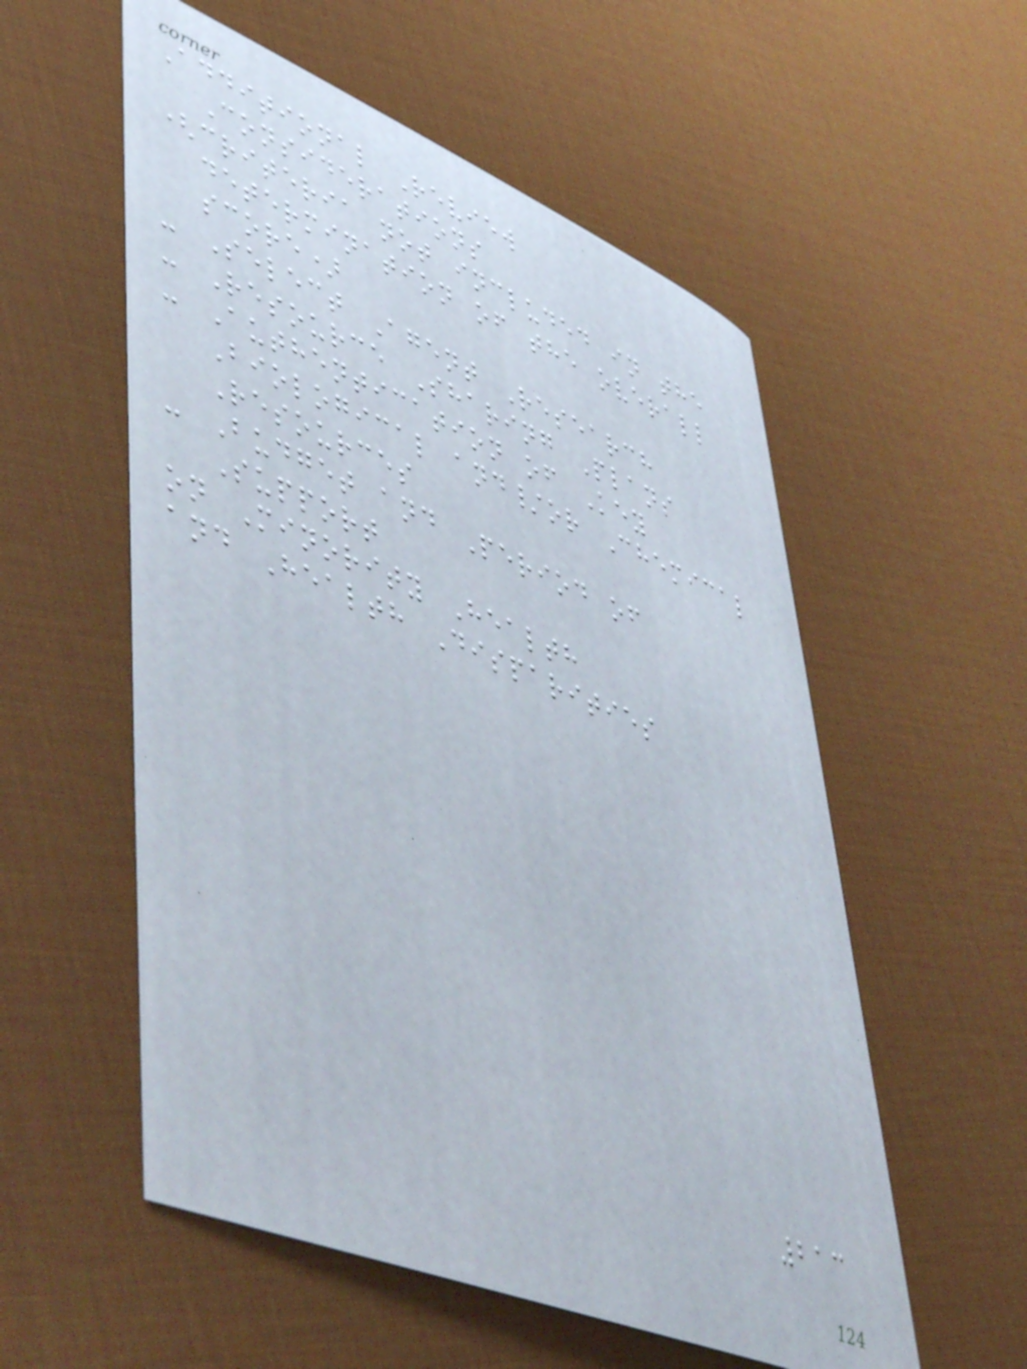Additional Review
Considerations
(criteria not included in the
determination of the overall
score)
- Select Agent Research
- Resource Sharing Plans
- Authentication of Key
Biological and/or Chemical
Resources
- Budget and Period of
Support
on Minority Health
and Health Disparities
213
